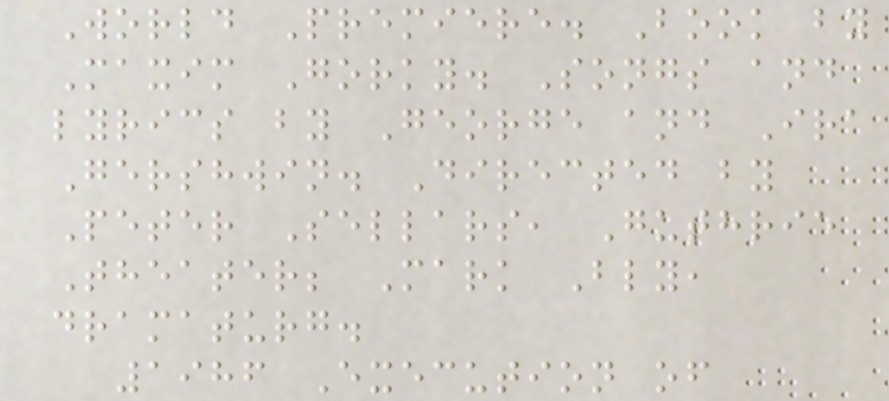World Premiere. Book by
Maxim Gorky. Songs and
lyrics by George and Ira
Gershwin. Directed by
Peter Sellars, Guthrie
Theater; Mark Bly,
dramaturg.
1986 Execution of
